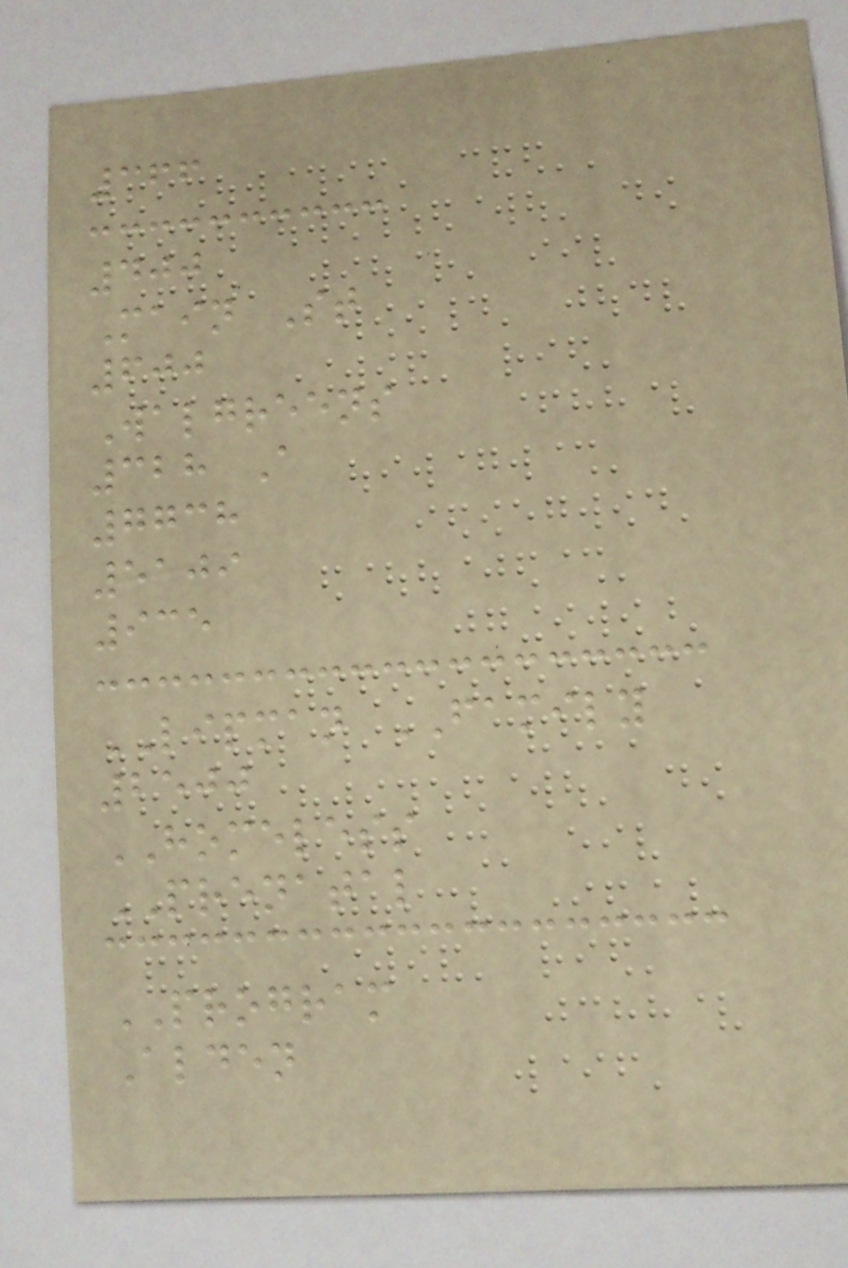366
400
Main St
600
Walgreens
328 A
7738
5109
935
LIPMAN FAMILY
2500
HOMELESS
PRENATAL
PROGRAM
Alden
